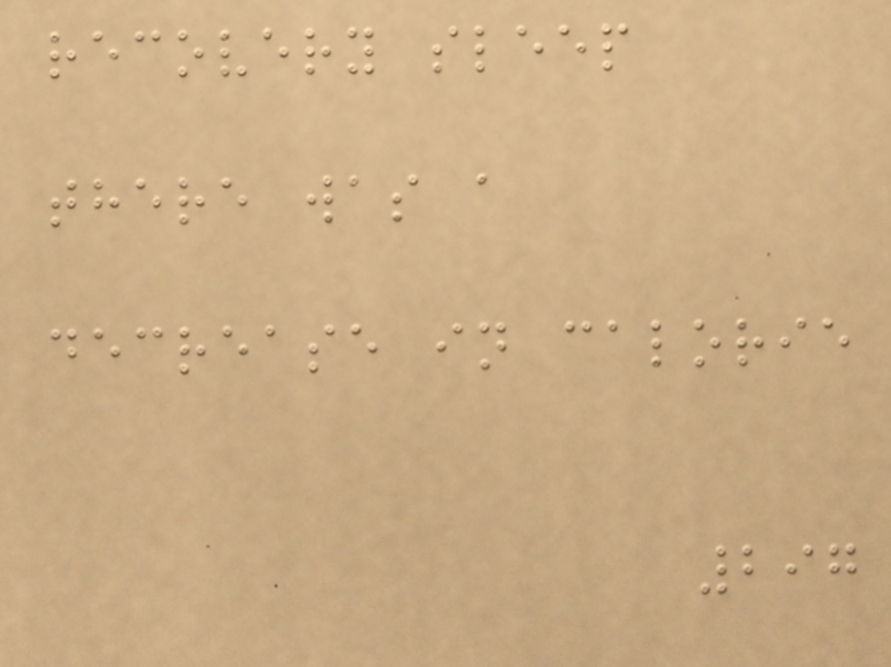recovery sleep
there was a
decrease in calorie
297
